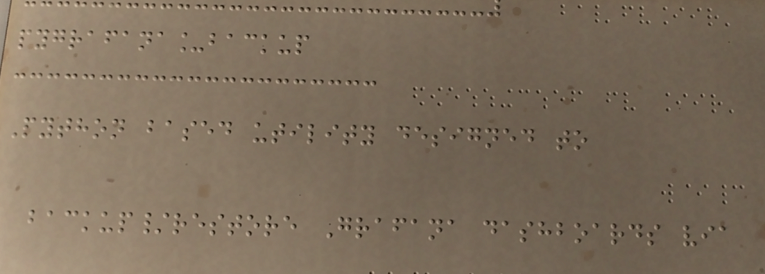pygrafana_backup
Python based utility designed to
backup/restore Grafana dashboards via
